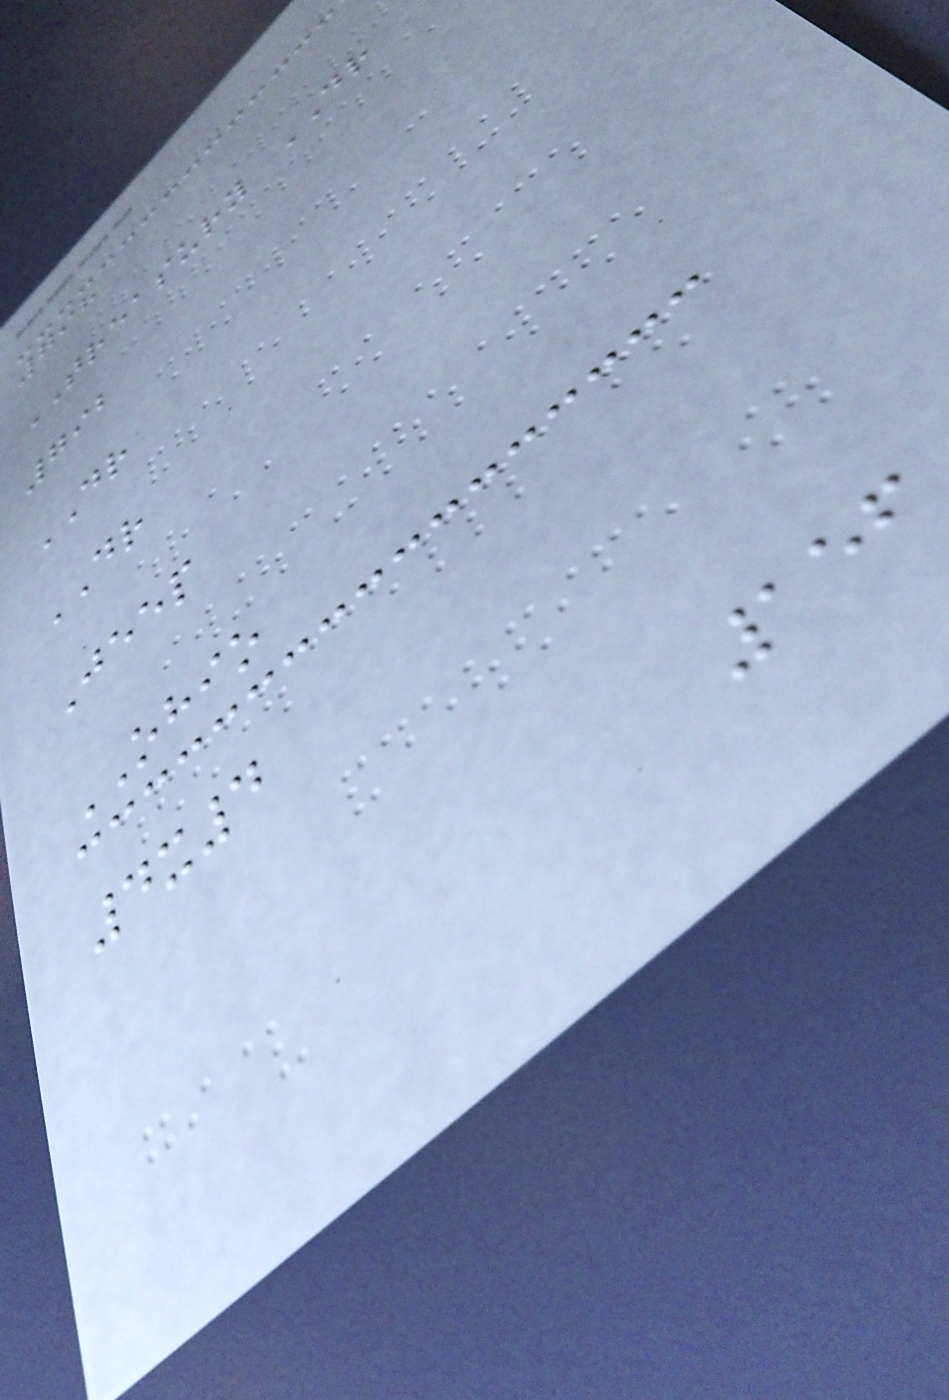798
TREASURY DR
792
DR
DR
Jeep
OHIO
4x4
156
